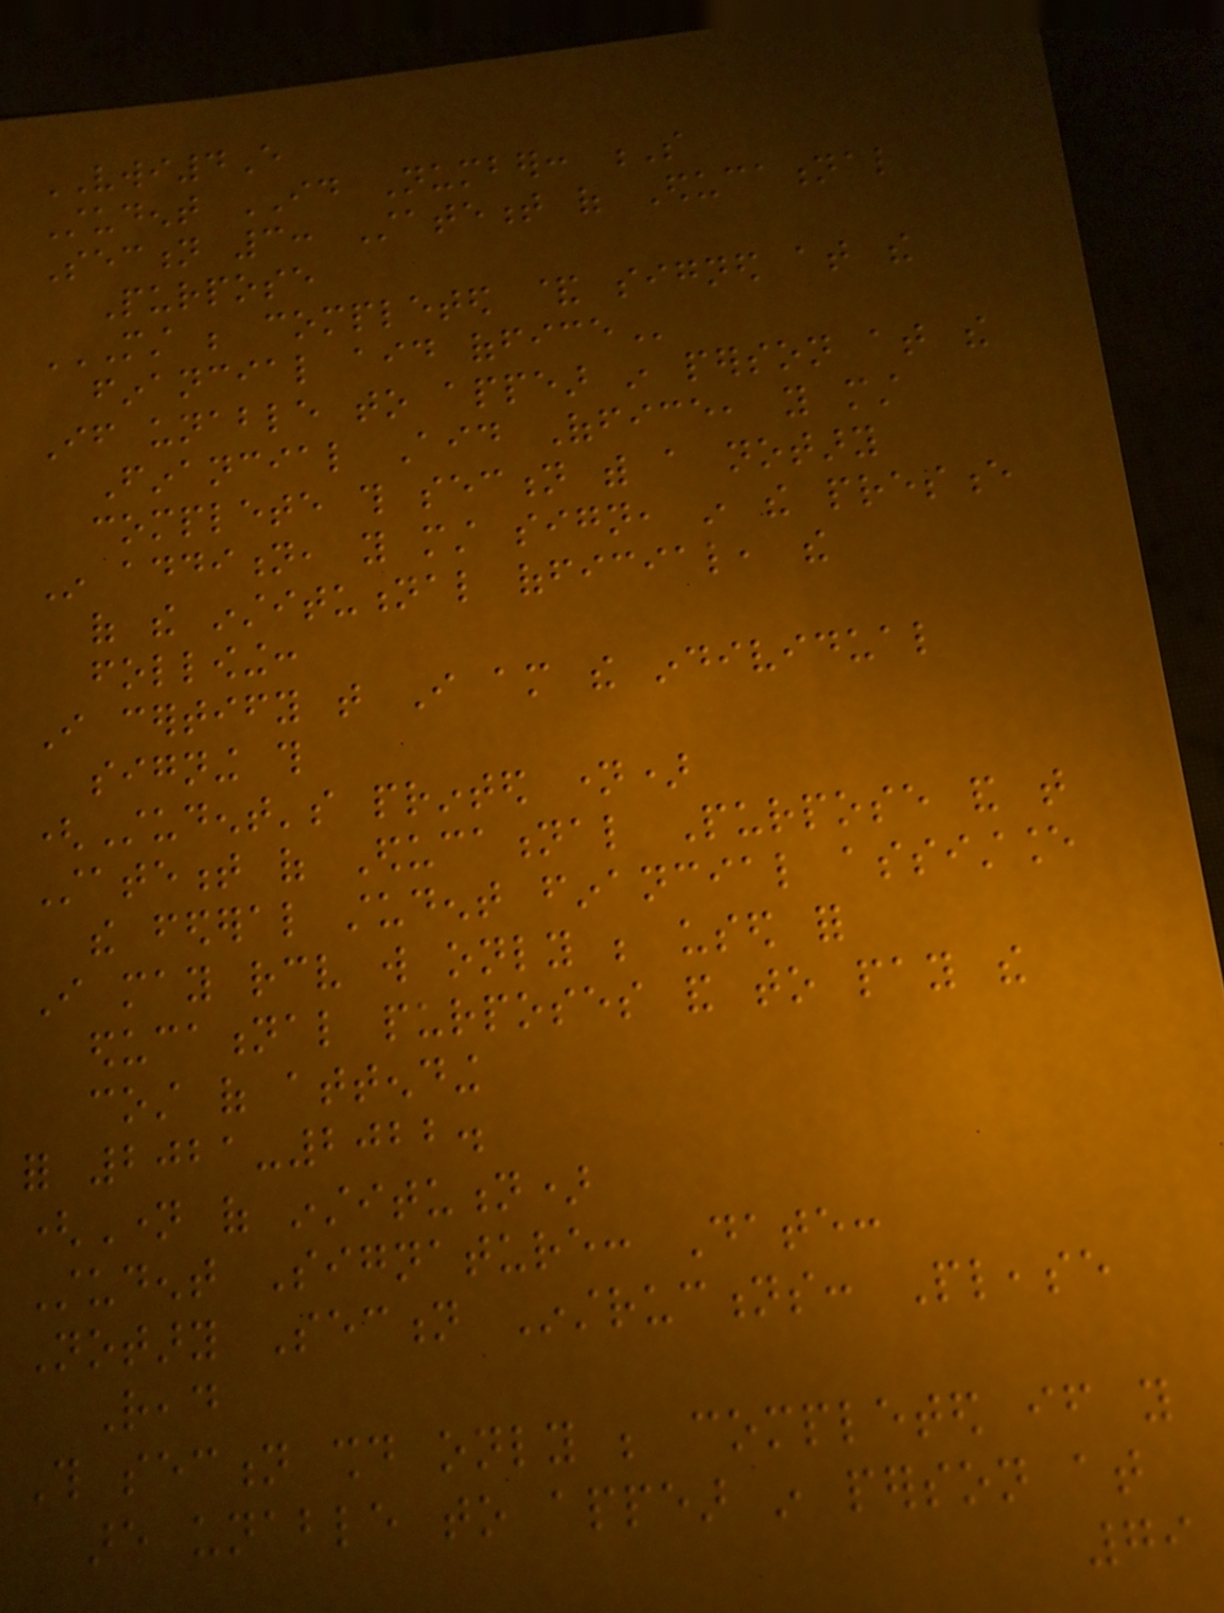VWI4E
Student ID Number: S
Section 3: Statement of Educational
Purpose
MUST BE COMPLETED & SIGNED AT THE
FINANCIAL AID OFFICE
If unable to appear in person at the
Financial Aid Office, you must
complete this section with a notary
In addition, you must sign, in the presence
of the institutional official, the
following:
I certify that I am the individual
signing this
(Student's printed name)
Statement of Educational Purpose and that
the federal student financial assistance
I may receive will only be used for
educational purposes and to pay the
cost of attending
for 2021-2022.
(Name of institution)
Student Signature: Date:
Notary Section Instructions: Please
Read
This section should only be completed if you
are unable to appear in person at
79
